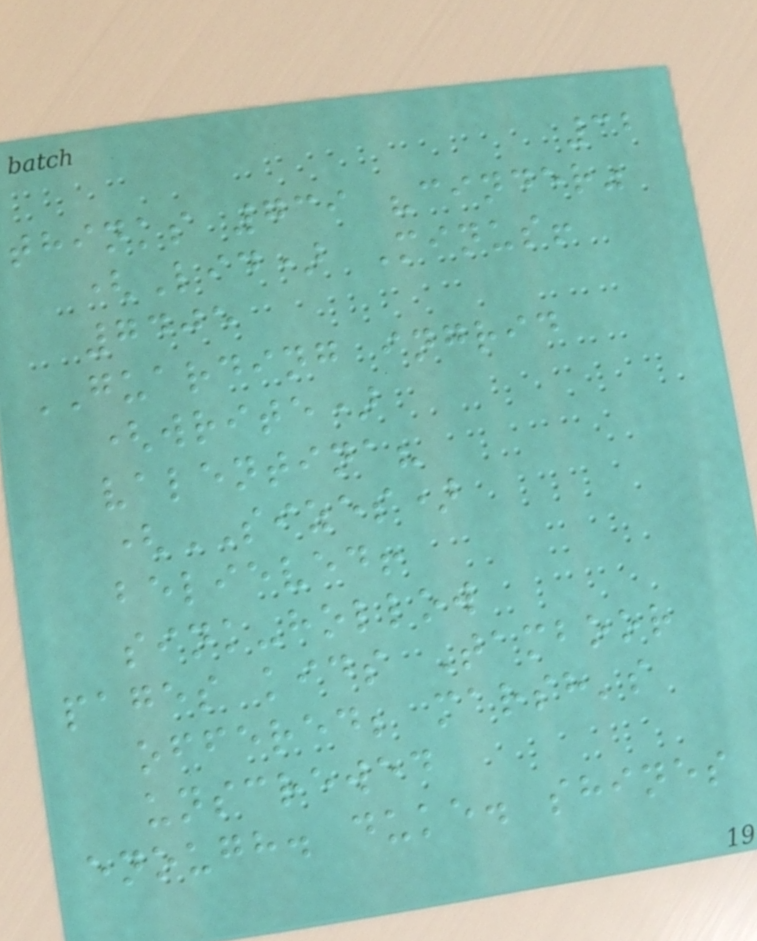32
thinks 739 "cinder"
(Lid) Minus!
7405
GUARDING ingrid
(write)
valentina?
(SIZES)
believed!
sink-hollow
pages kids Tamboor
offered; marsh's
unscrewed
enough. duke. shines
